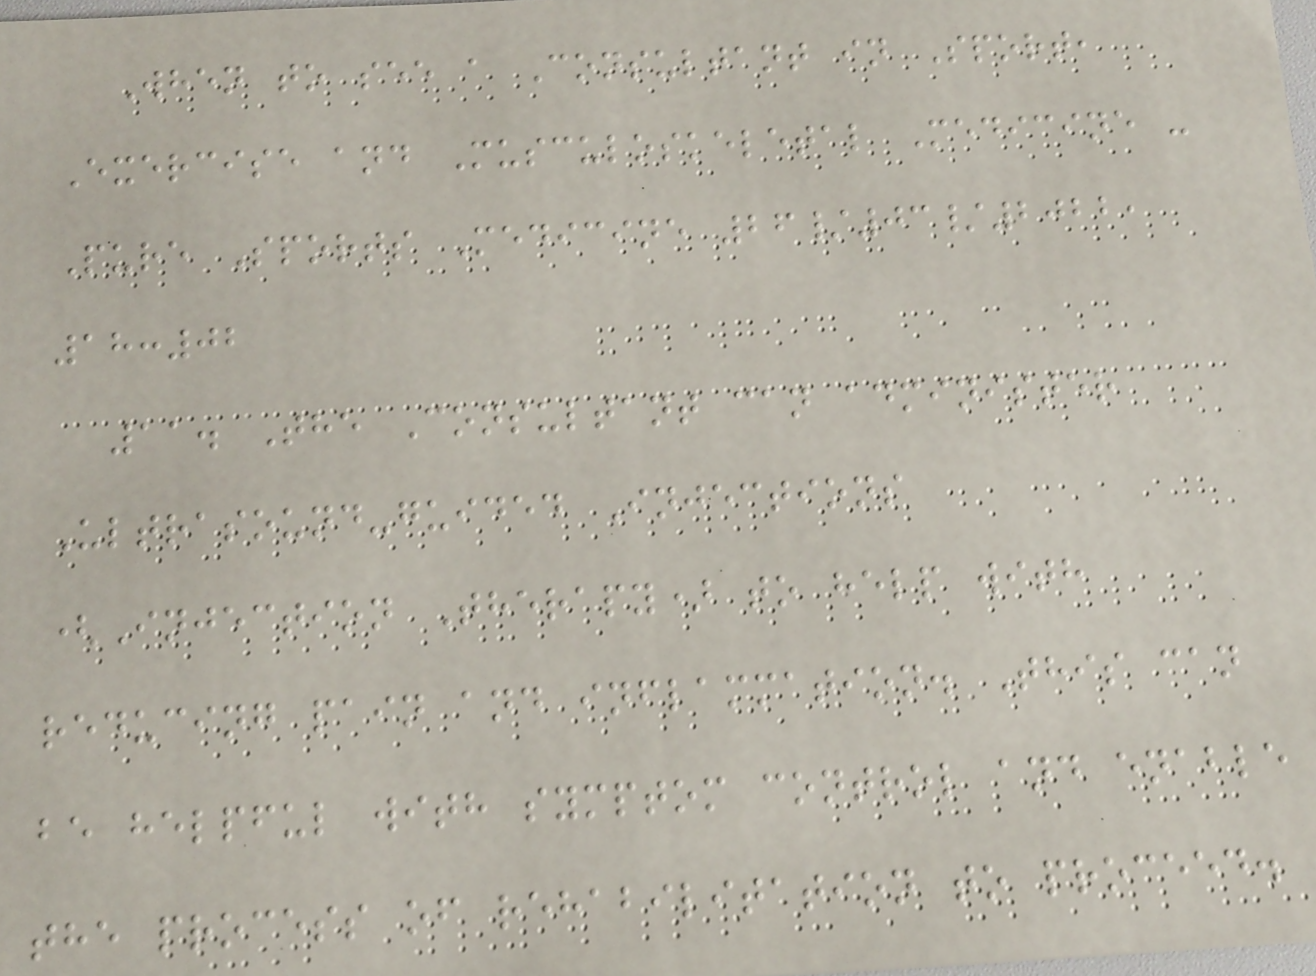When to see a Consultant in Sport,
Exercise and Musculoskeletal Medicine -
Pure Sports Medicine 26/03/2022,
18:02
11. The Consultant can administer
Ultrasound-guided Injections
(Injection Therapy) to help with
reducing pain and inflammation. This can
be helpful with symptom control and enable
the process of rehabilitation to proceed.
